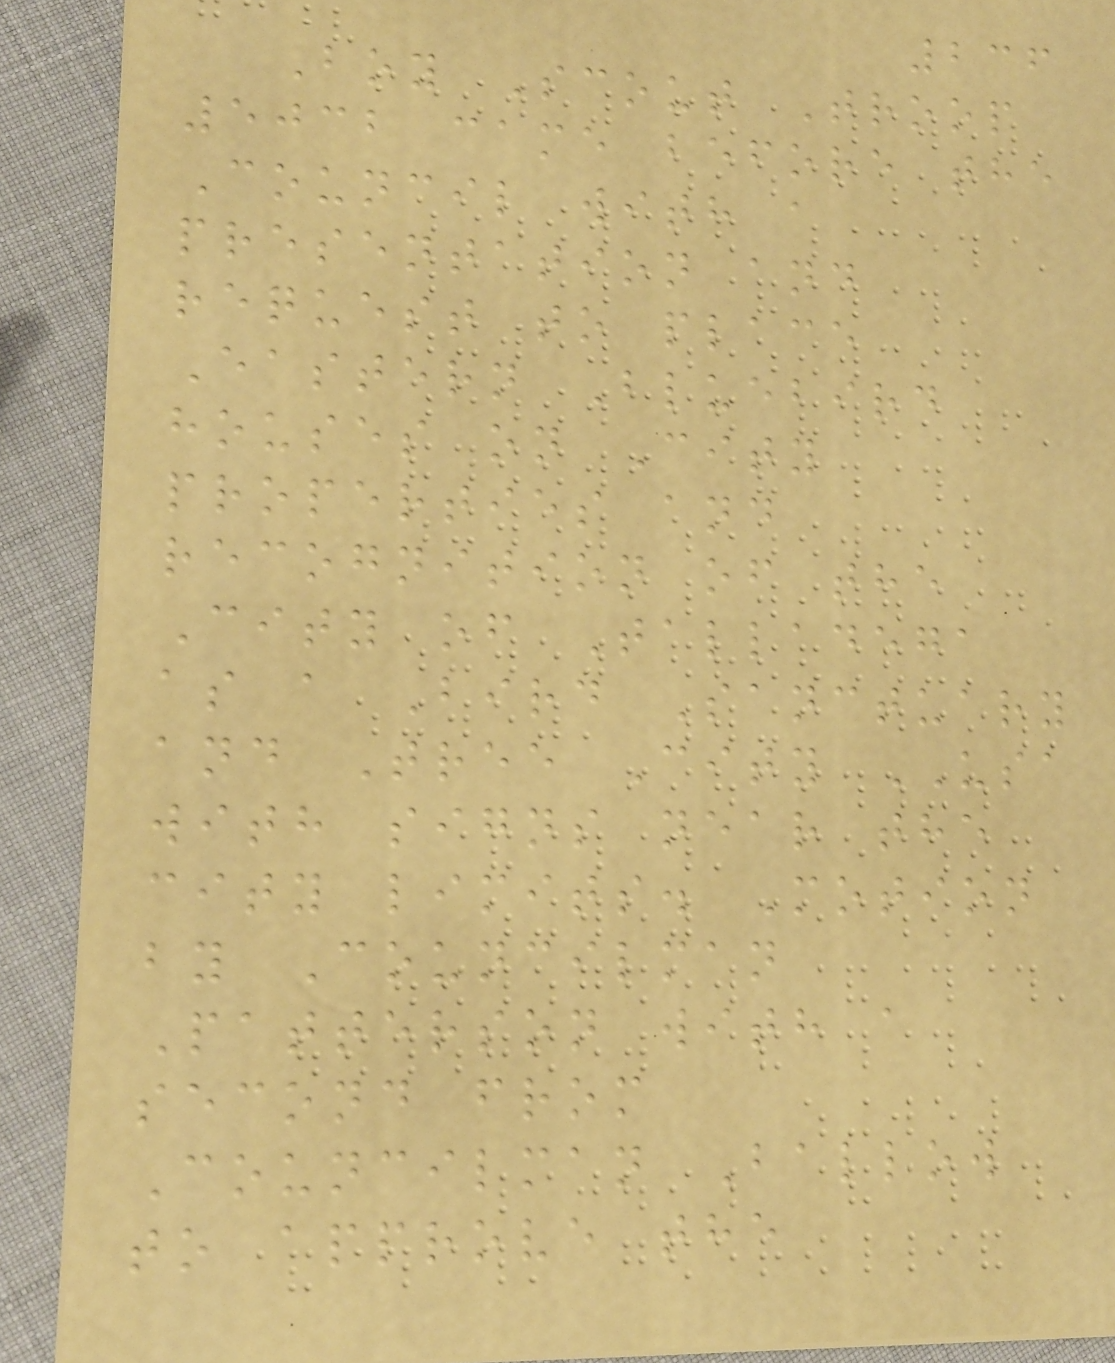236
Boy Scout Troop
5032 came before the
Council with a
presentation and
request to place
Eastern Bluebird
houses on City
properties and
recognition of the
City of Talladega
as a Bird Sanctuary
and Tree City USA
with signs near the
city limits. Motion
by Councilman
Patterson with a
second from
Councilman Ballow
to approve the
